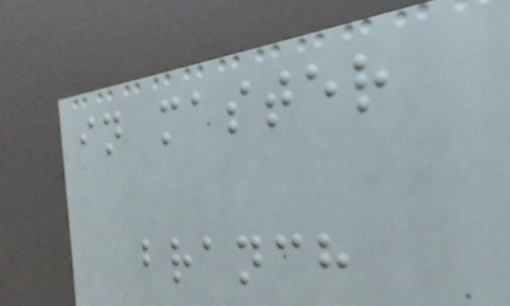in master
branch
